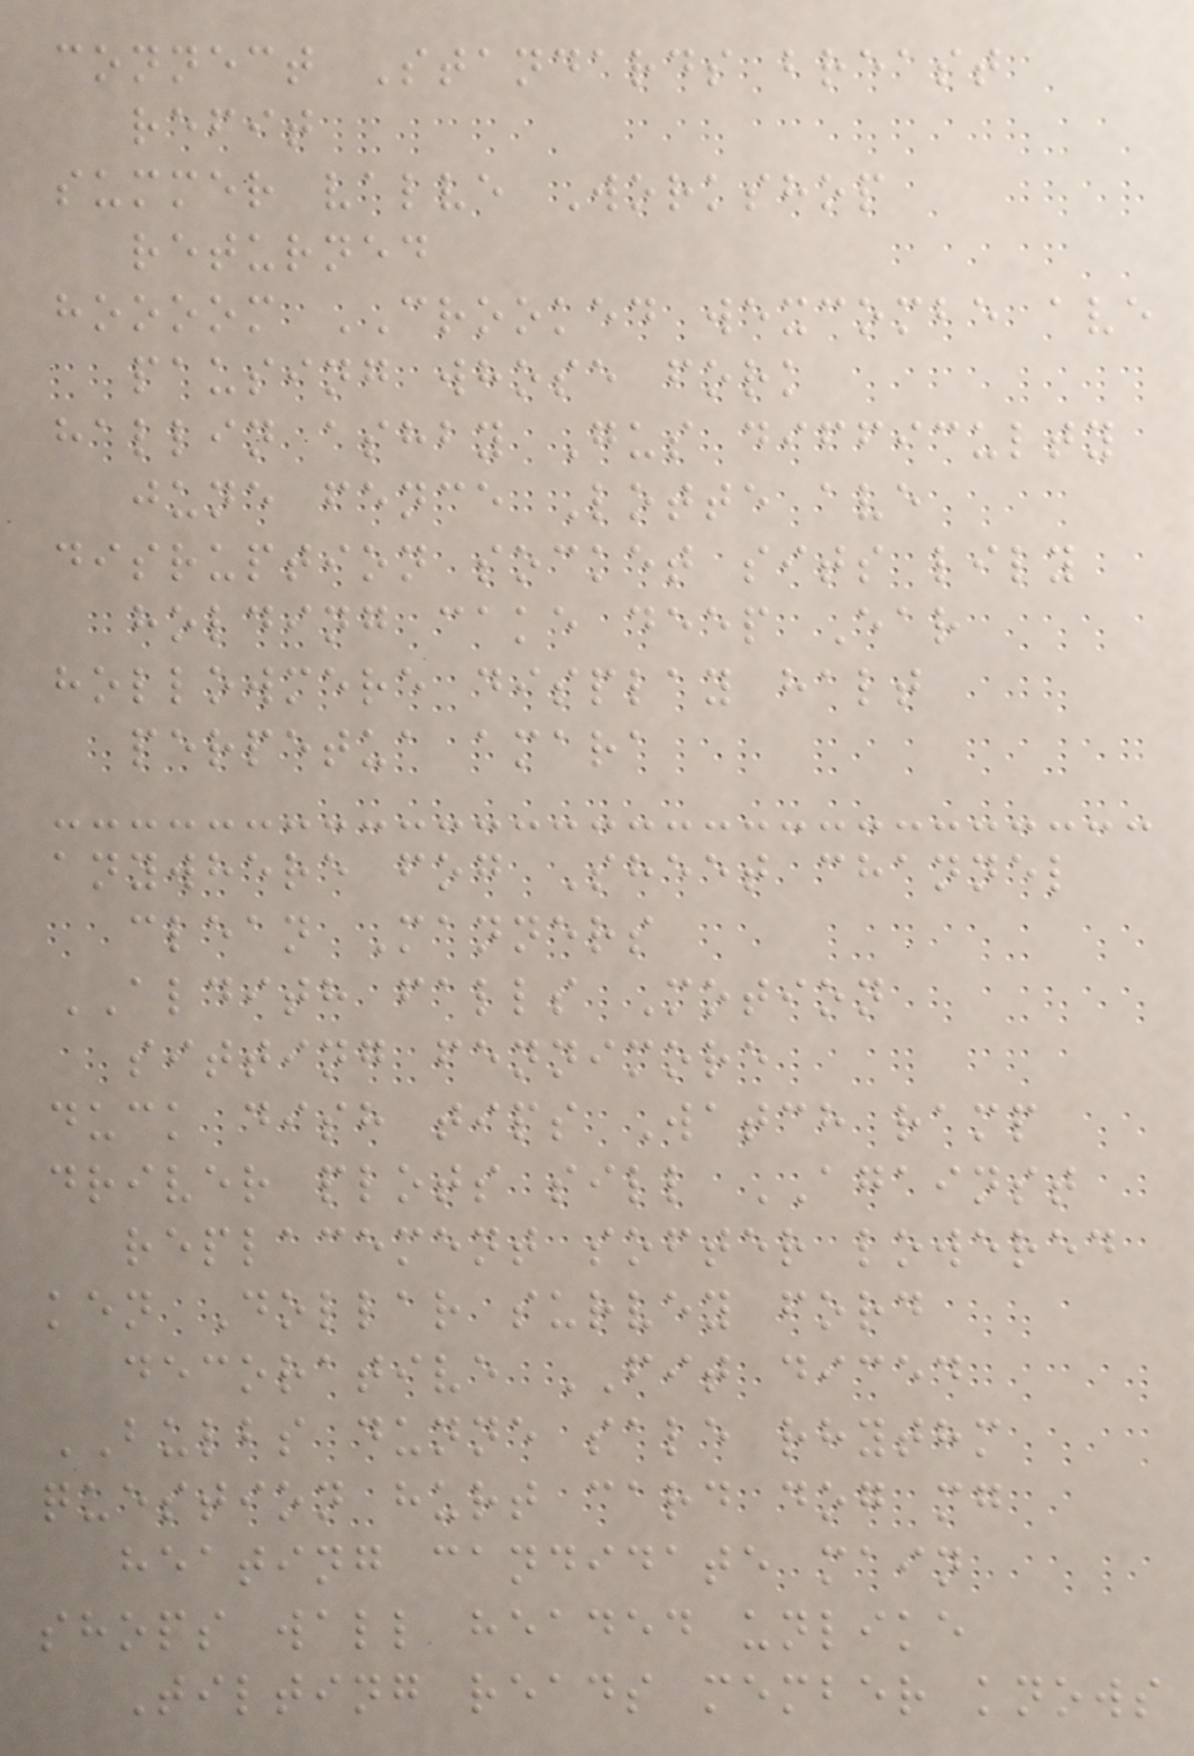connect Standards breast
refit
summer valve Workshop
returned
hoooom CROOKED wexcombe ave
pausing whose fork
hallin ashby Gus difficulty
june fence Lotte ave
disruption socket sits lily
holding cake deep Ear
hollowmere display halt
perpetua amara
anywhere fog Sheet channel
clean Manners
ALDITH falls Motion
sitting fennimore
duck dish tips Watch ramp
driver plots sill AGAINST
replacement softer lowered
ken Dollar survey ford
decorative FIT diced
BULBS dunne sale rhythm
question hurt card dog mg
heating candidate main
shops wall headed unlike
Tilting reads member knows
